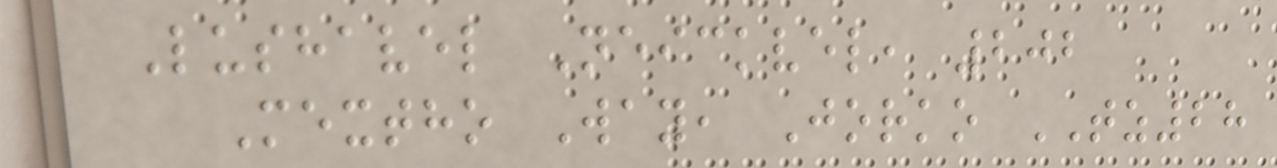Lushavel Neickvel, 202
Mextho Way, Jorko TZ28
